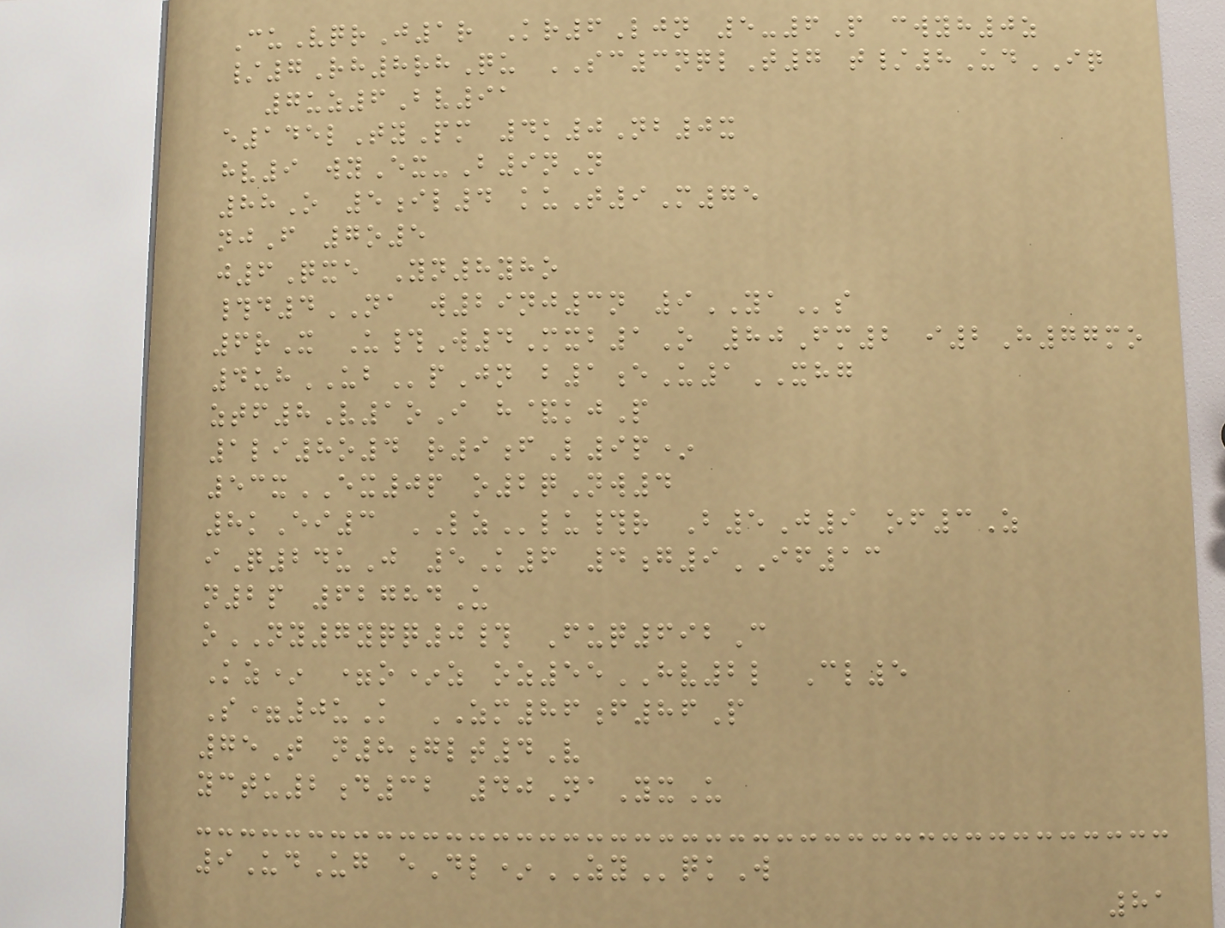CuVqrJ1r Kr6Ljn 5-6P cwyh0z
/7Rh8rhQu SC3nqlT7 t/8UdIQ
7uz6Bv91
e145lTyPm 4k0Nb0x
hv9 wyEx-B9nN
88O 5il4 kuT9M75
njF 7o5
j6Qxe Yn8yho
#d4NA w29nj3n 9YAs
6rX U#W4Mxb1O 80Fm2 i2H77mo
4uhUBpJn b1eU1XHG
ztf8V1oI h&kjP
1li8o4 r9fL9p*
53xEX0p o2qNw4
8kEi3 LZlu#r B5J9 of3Z
iQ24uJ 5K6 4g9IF13
n2p 62784U
oNY7yqq0# Fuq692C
Kz* =o*z oz55HV2l Cl5
S=0uK ZM86f86P
75T n8glt4V
yctu2d32 40NaYxU
9UdUg eDl*ZYqkW
81
